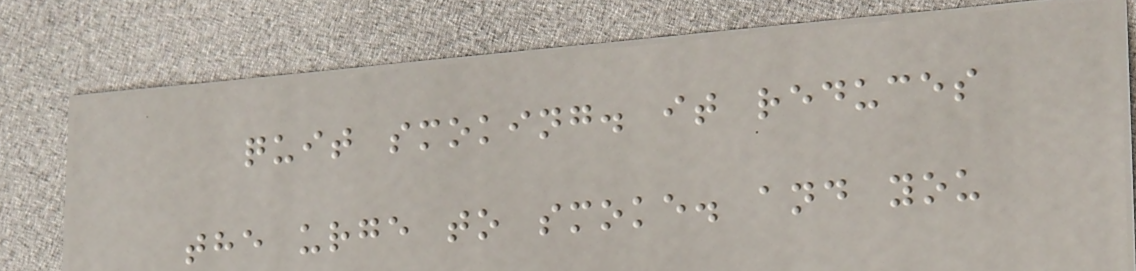quit smoking. it reduces
the urge to smoke. and you
